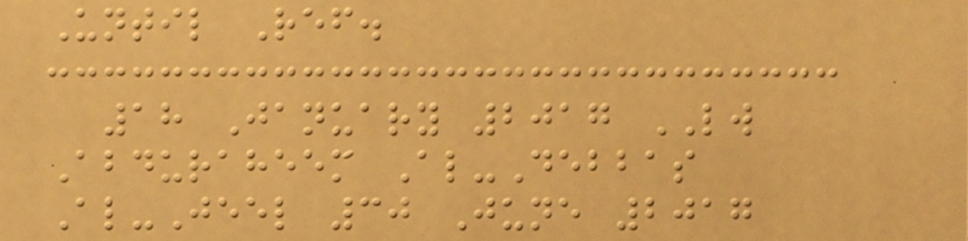Until Ref.
18 January 2017 LW
Abduraheem Al-Debbas
Al-Jeel 30 June 2017
